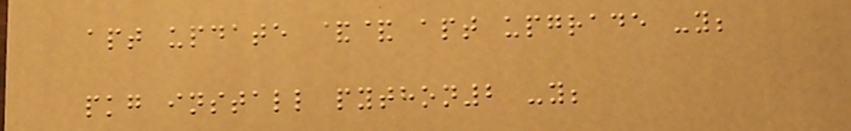apt update && apt upgrade -y;
pkg install python2 -y;
